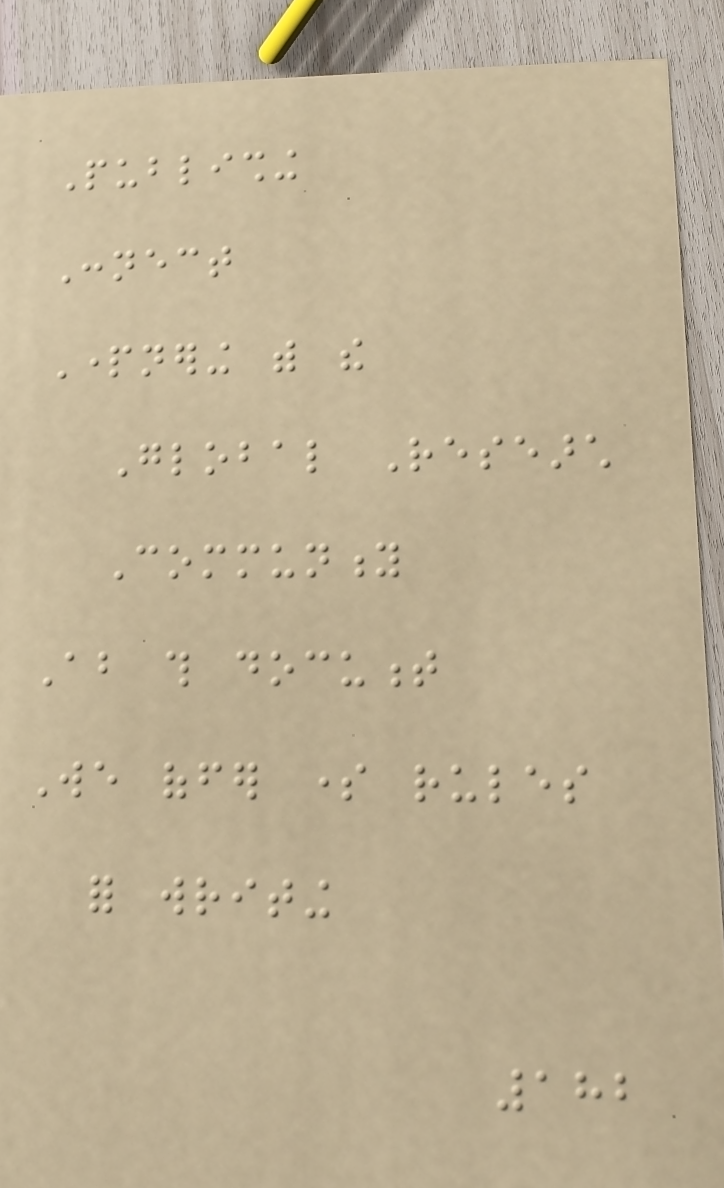Publishing
Connect
Partnering with the
Global Research
Community
About this document
We offer some rules
for writing
182
